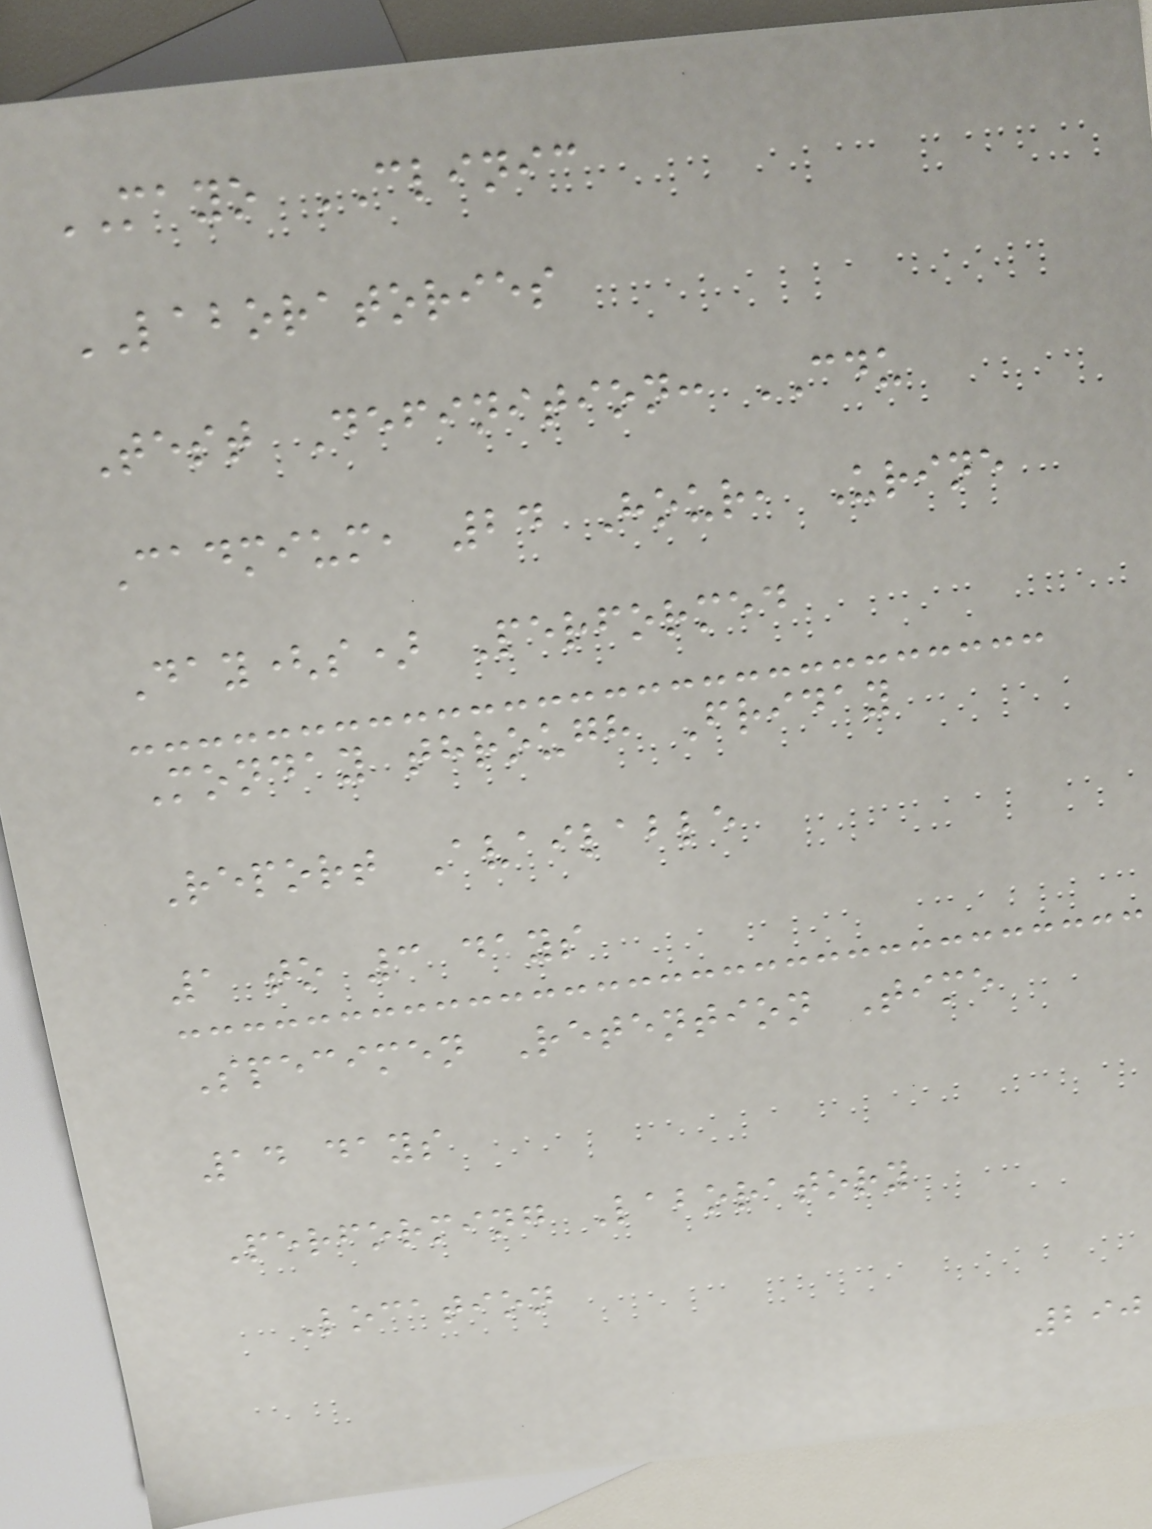MAYO CLINIC
LABORATORIES
Test Definition: CDU
Cadmium, 24 Hour, Urine
Day(s) Performed
Monday through Friday
Report Available
1 to 3 days
Specimen Retention Time
14 days
Performing Laboratory
Location
290
